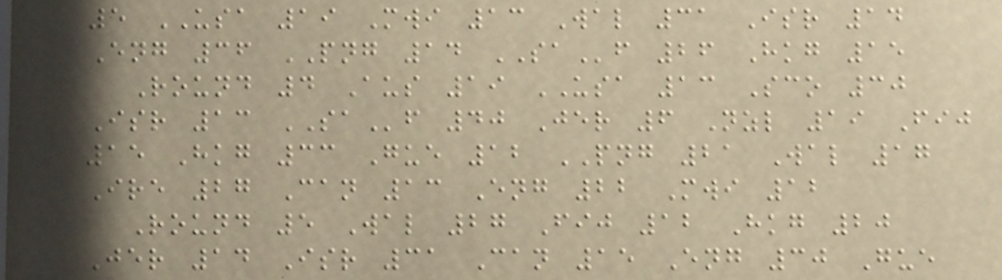5 USA 19 Mwi 13 Wal 31 Isr 14
Eng 36 PNG 14 SAf 26 Hkg 15
Round 4 Aus 19 USA 13 Sco 30
Isr 13 SAf 40 Jer 6 Nzl 19 Fij
15 Hkg 33 Gue 12 PNG 21 Wal 17
Ire 27 Can 13 Eng 22 Mwi 12
Round 5 Wal 27 Fij 12 Hkg 20
Jer 14 Isr 31 Can 15 Eng 30 Gue
